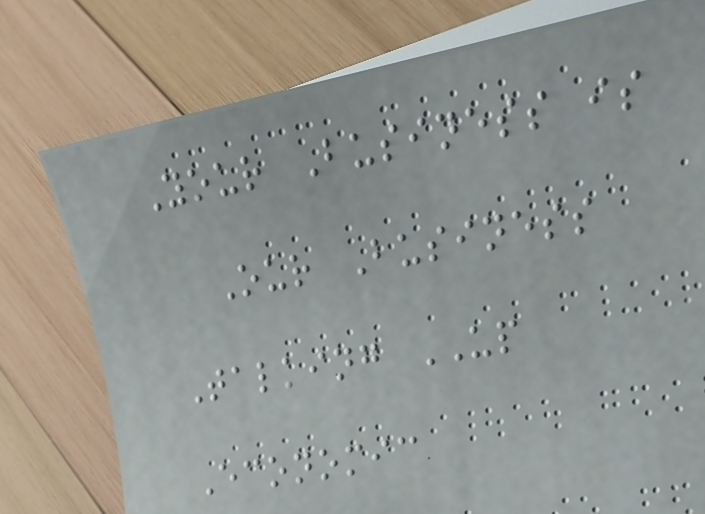Your Business is
Our Business
Talking UP
Economic
